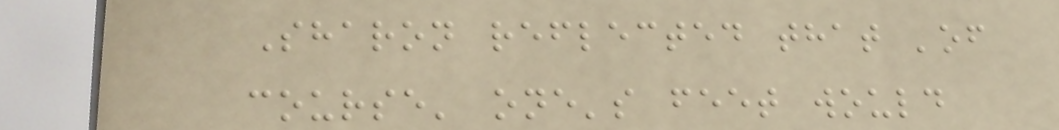Sharon reflected that 'of
course' one's feet would
